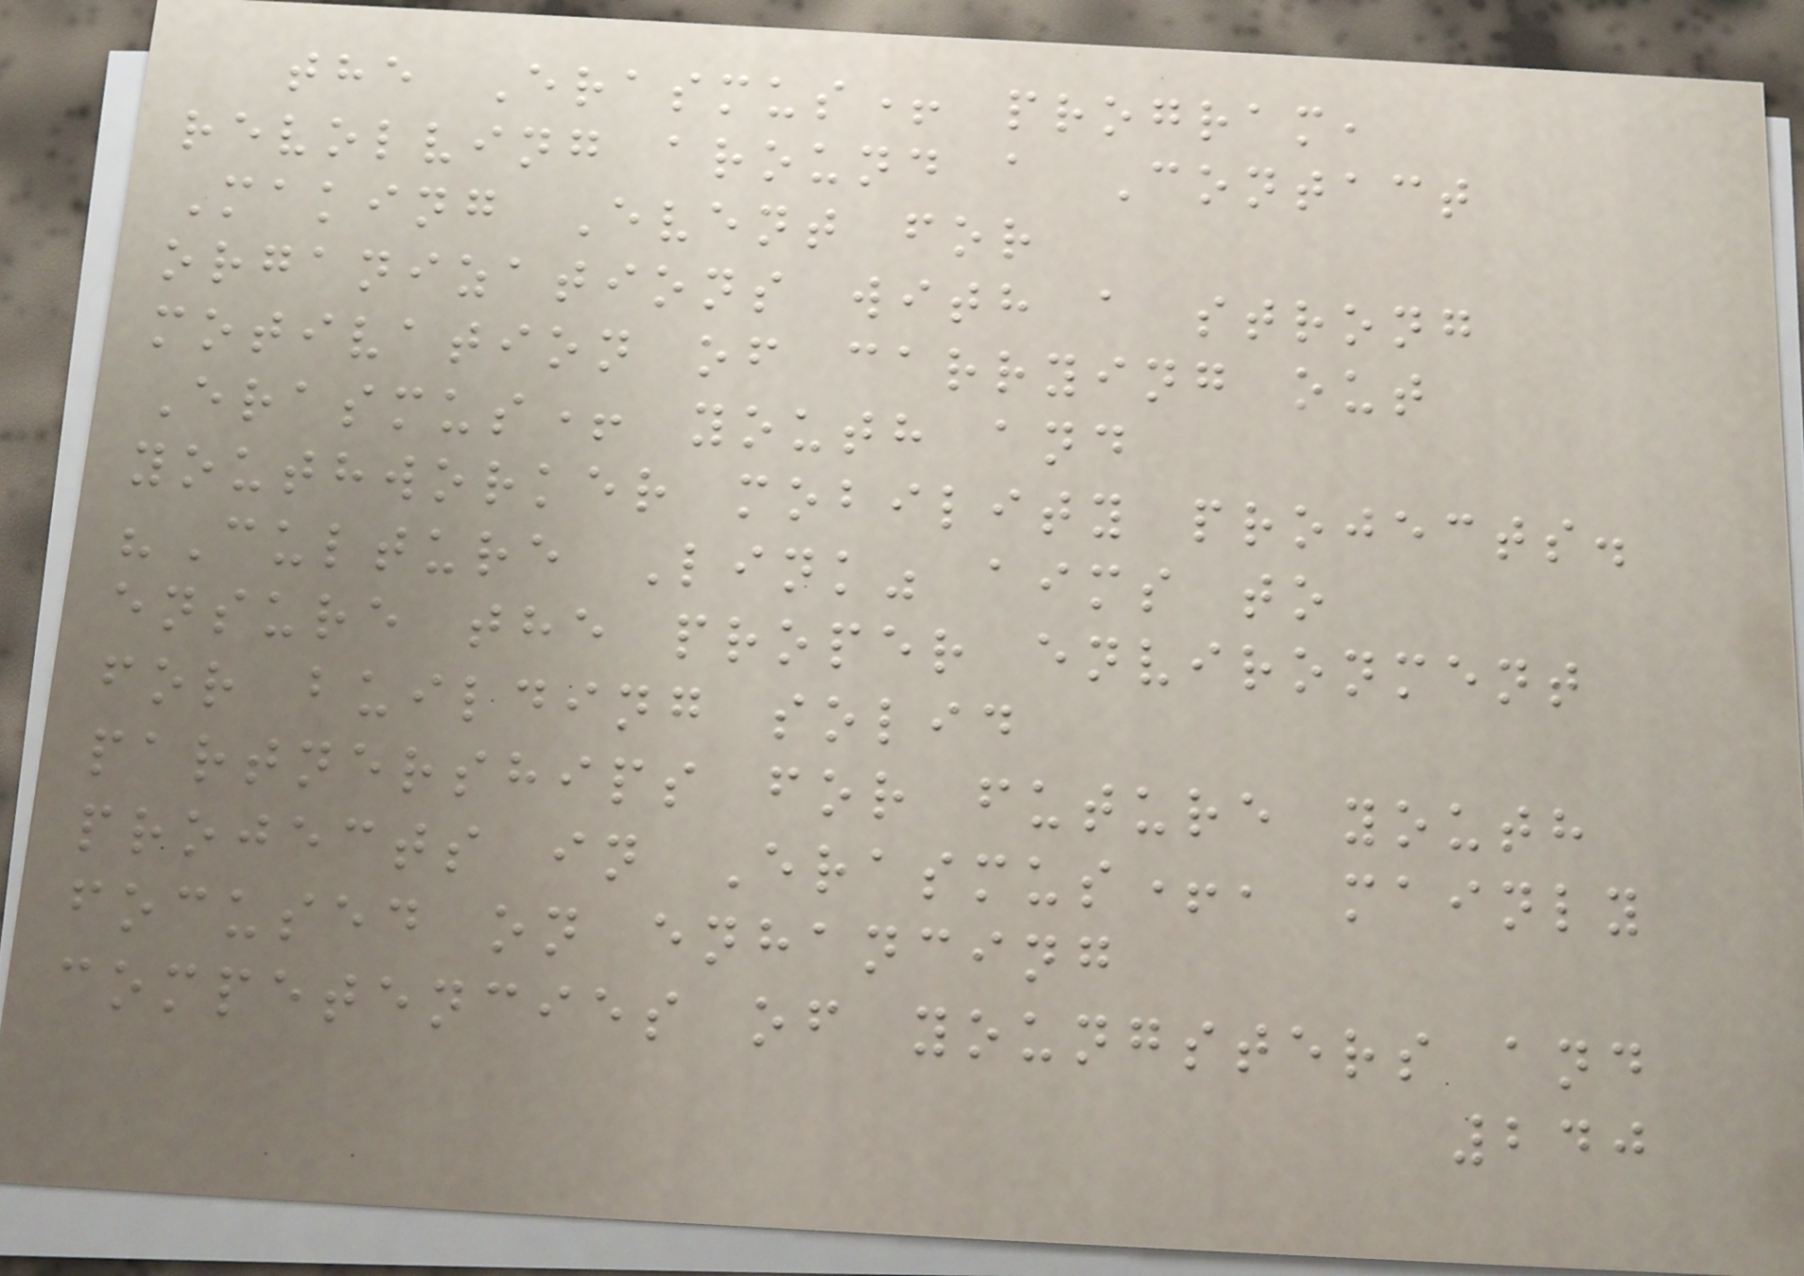the Erasmus+ program,
revolving around a Contact
Making Event for
organizations with a strong
motivation of carrying out
Erasmus+ youth and
youthworker mobility projects.
"Culture Link" aims to
ensure the proper environment
for building solid
partnerships for future youth
projects in Erasmus+, mainly
focused on enhancing
competencies of youngsters and
240
